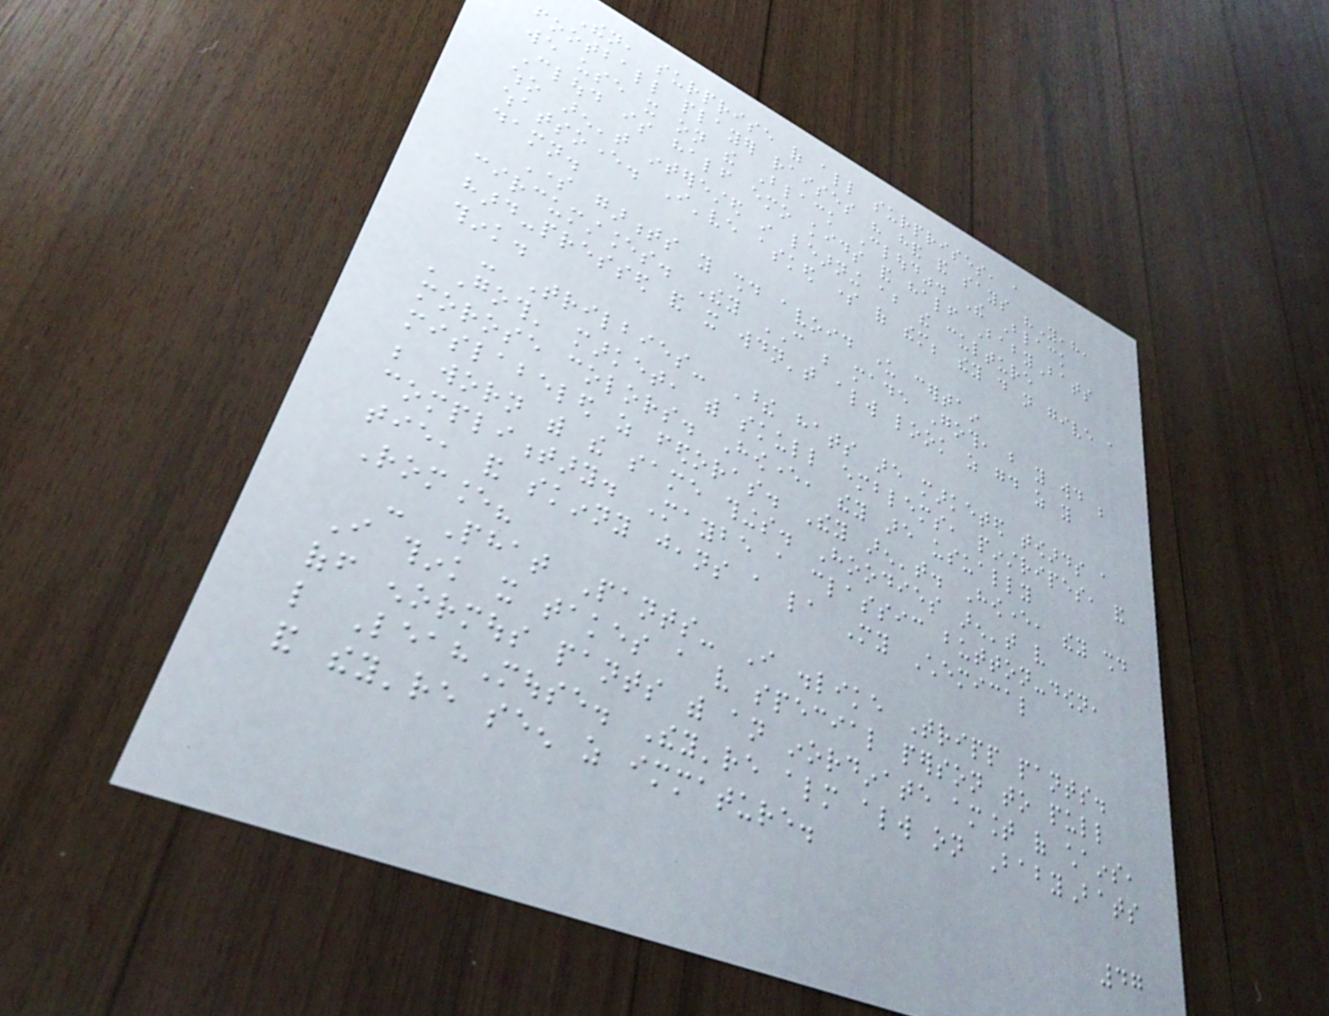Then, surprise of all surprises, a
football player raises his hand and says "Yeah,
we use it on the Black Cloud". The Black
Cloud is half emo kids and half BabyBats
who aren't interested in learning about the culture
whatsoever. I've asked some of them; they do not give a
damn.
Some garments you should avoid under certain
circumstances. They CAN be made Goth, but you would be
hard-pressed and it wouldn't always look as good as you
think.
- Trilbies- These hats are marketed towards a
'Goth' market, with skull emblems, pinstripes, and
morose colors. However, they are usually
mislabeled as fedoras. They aren't. However, they should
be worn with the same things. Hoodies aren't very
complimentary. Maybe a classic button-down,
tie, and skinny jeans a la My Chemical
Romance?
- Phat Pants- I dislike Tripp pants.
I think it takes a very special person to pull
off enormous pants with an inordinate amount of chains,
like LeahMouse. They're almost always on BabyBats
and they're seen as immature.
47
